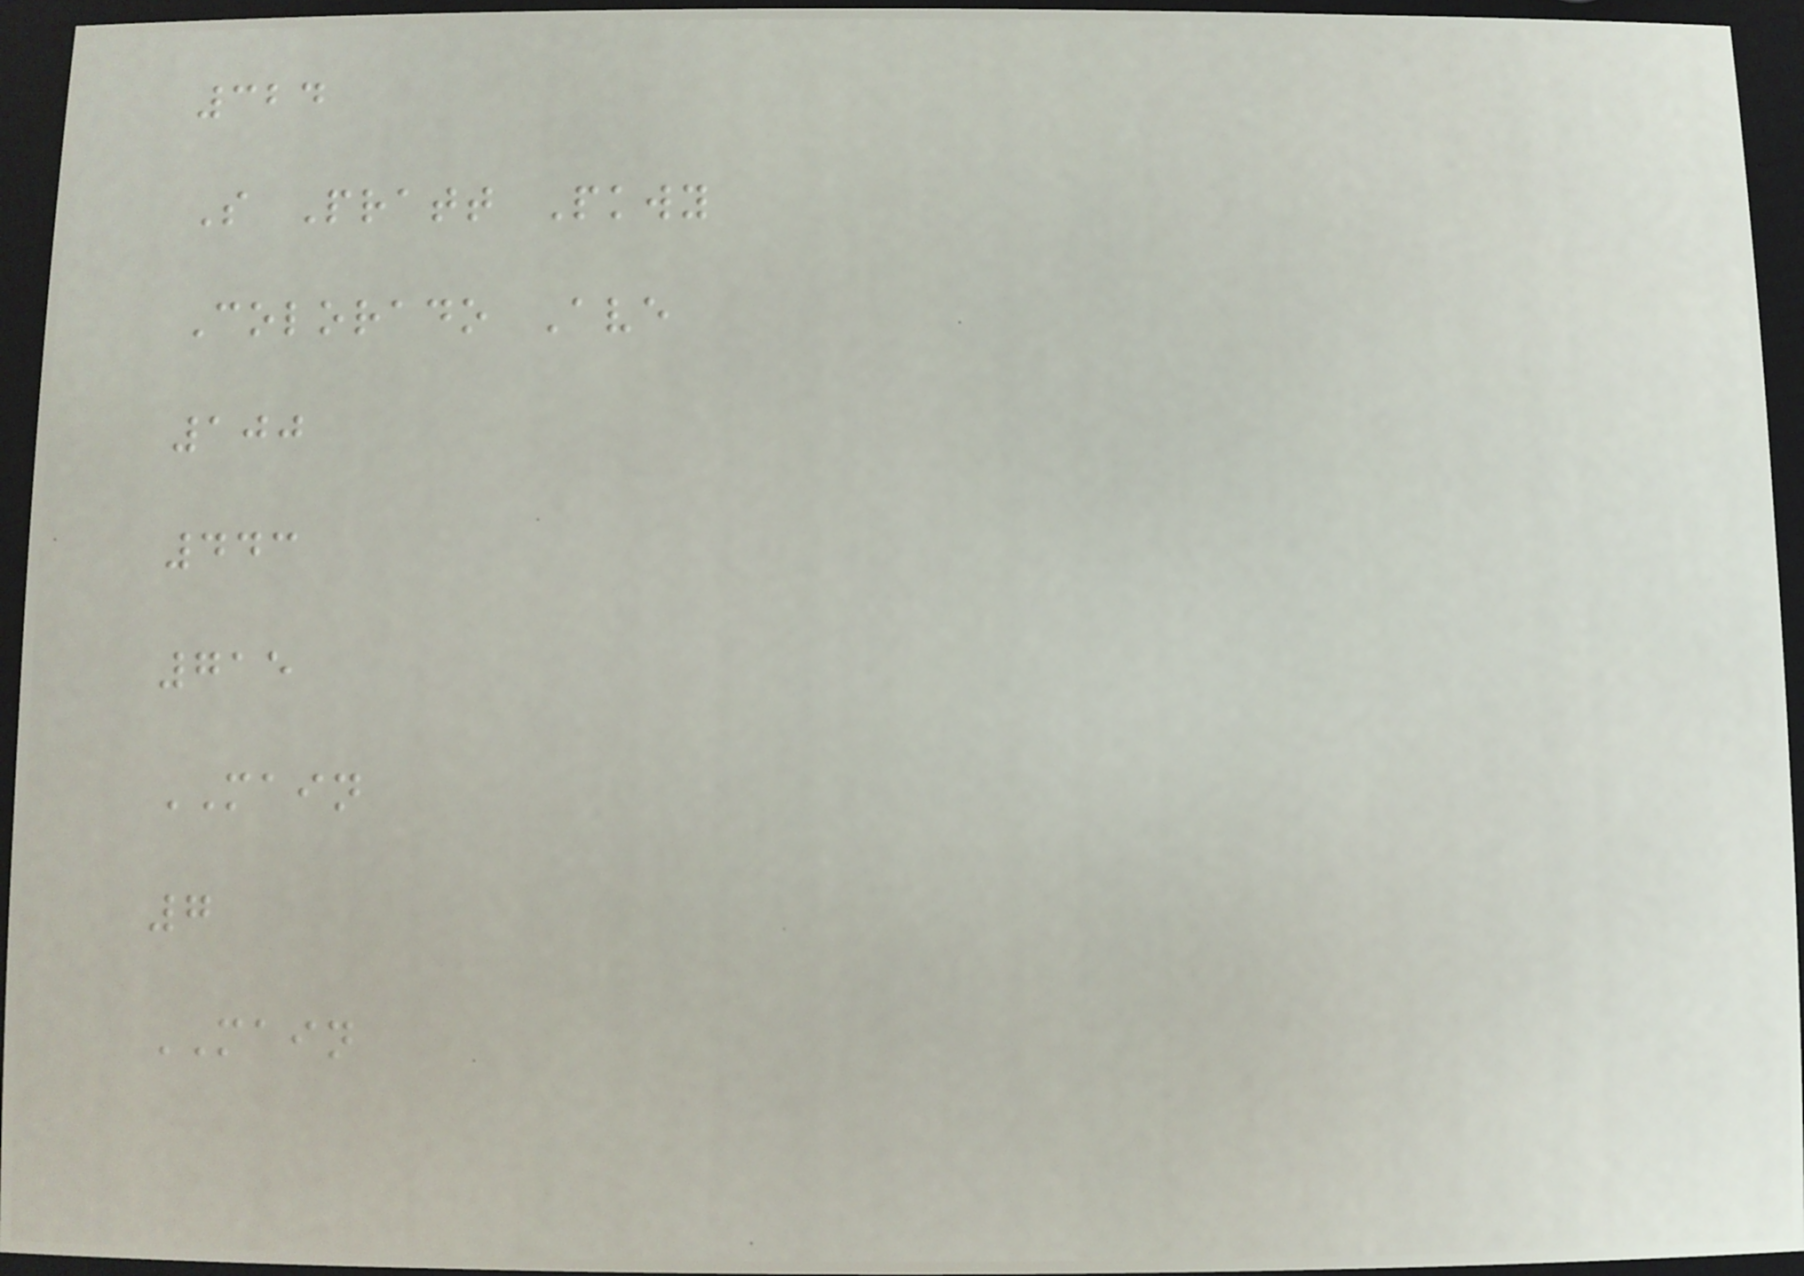324
S Pratt Pkwy
Colorado Ave
100
443
715
MAIN
7
MAIN
